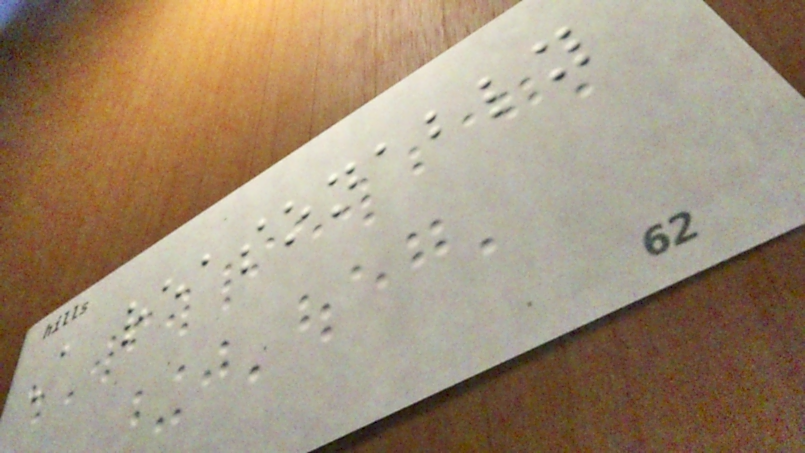A reasonably
